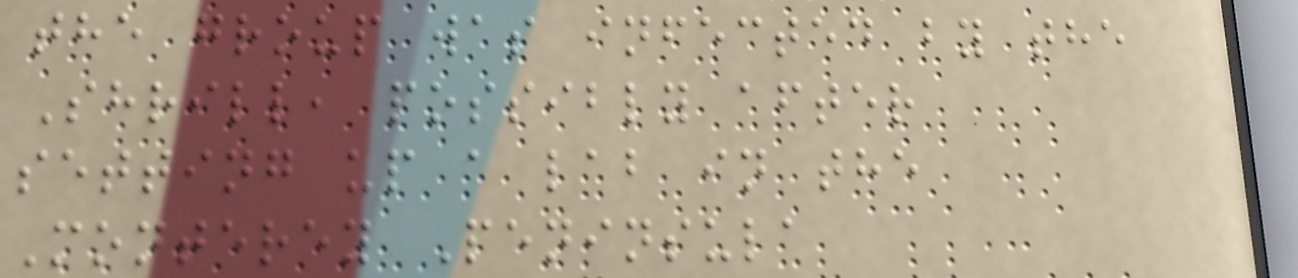the group was infected by the
Shrill, possibly after
setting up a lab in the
Monterey Peninsula
